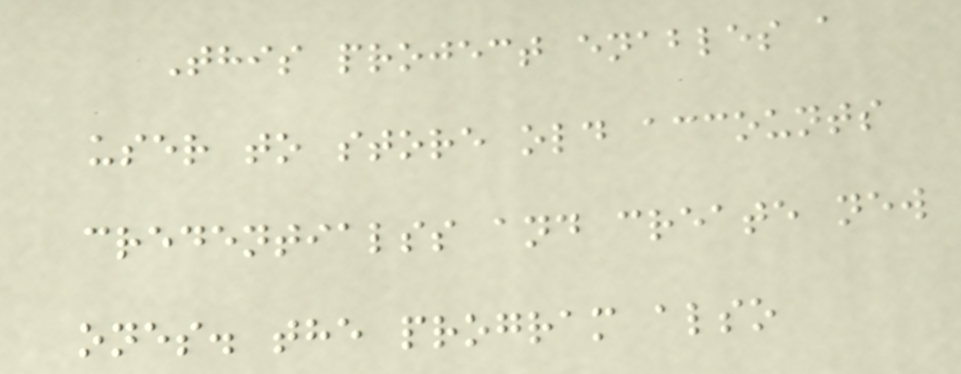This project enables a
user to store old accounts
credentialss and create new
ones. the program also
